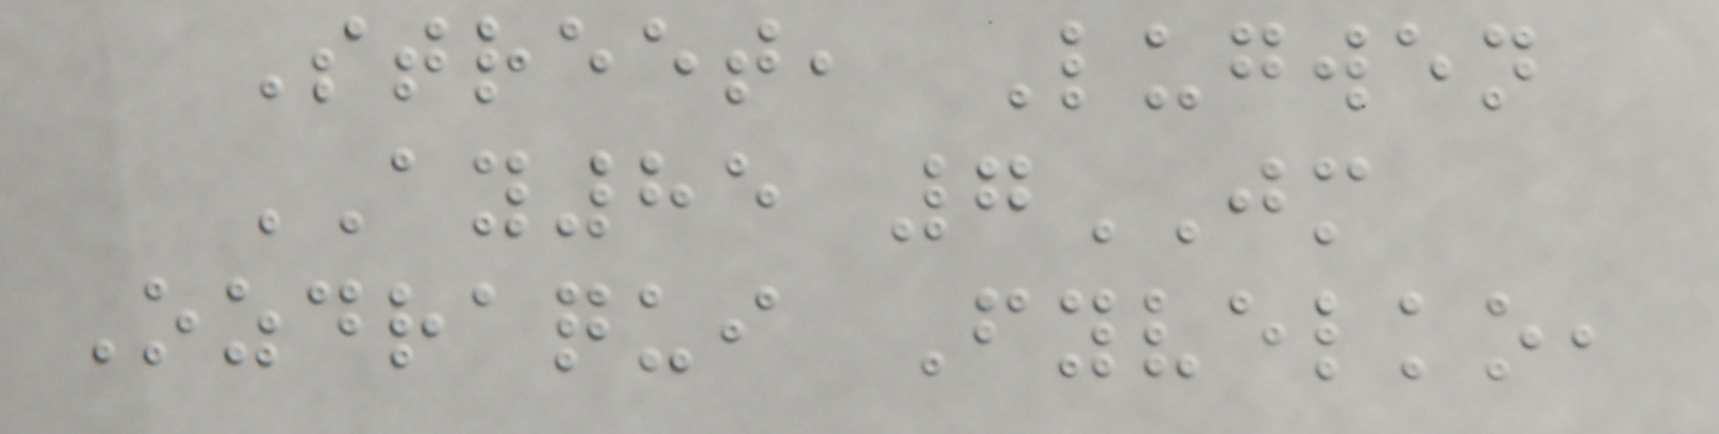Street, Lugwen
AY85 7JM
Ozdraqui Fyvelko,
